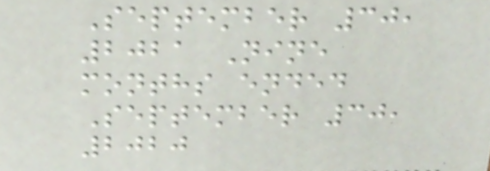September 30,
2021 Nine
months ended
September 30,
2020
